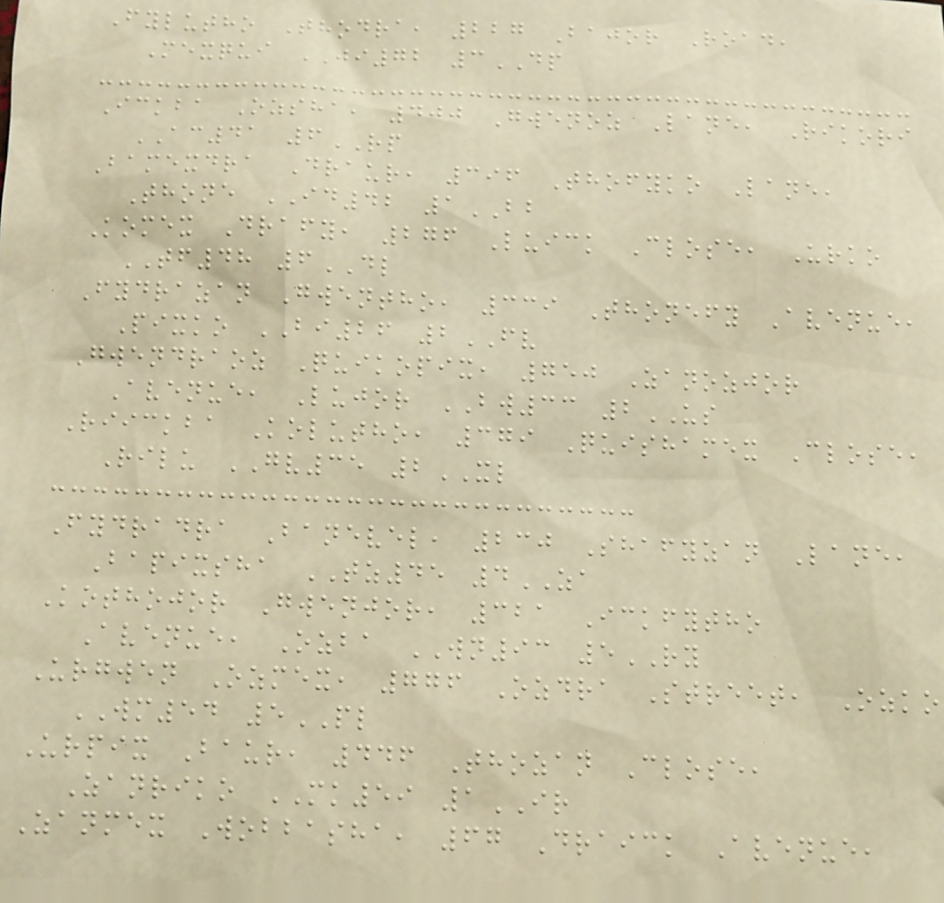Fylutho Thodra, 227 Bajor Road,
Mexqui JI72 3DP
Ickba Ozsha, 400 Gwenoz Lane, Rikori
AC41 6RP
Bamexdra Draur, 396 Thofyko Lane,
Thone ID42 1BB
Komex Drafy, 276 Luick Close, Urko
TF48 6DL
Fydrazan Gwentho, 339 Thonefy Avenue,
Pixko BI26 2FV
Gwendraoz Quikopix, 750 Zanozjor
Avenue, Lujor BW33 2US
Riickba Kolutho, 379 Quishamex Close,
Rilu GV35 2XL
Fydradra Banevel, 230 Shafyzan Lane,
Bapixsha TZ45 4ZA
Kothojor Gwenjor, 321 Ickfytho
Avenue, Ozba WN93 5RY
Urgwen Ozmex, 776 Ozdra Street, Ozko
WM54 5PL
Urpix Baur, 446 Thozan Close,
Zanriko MK59 1IR
Zanmex Wobbasha, 67 Draick Avenue,
